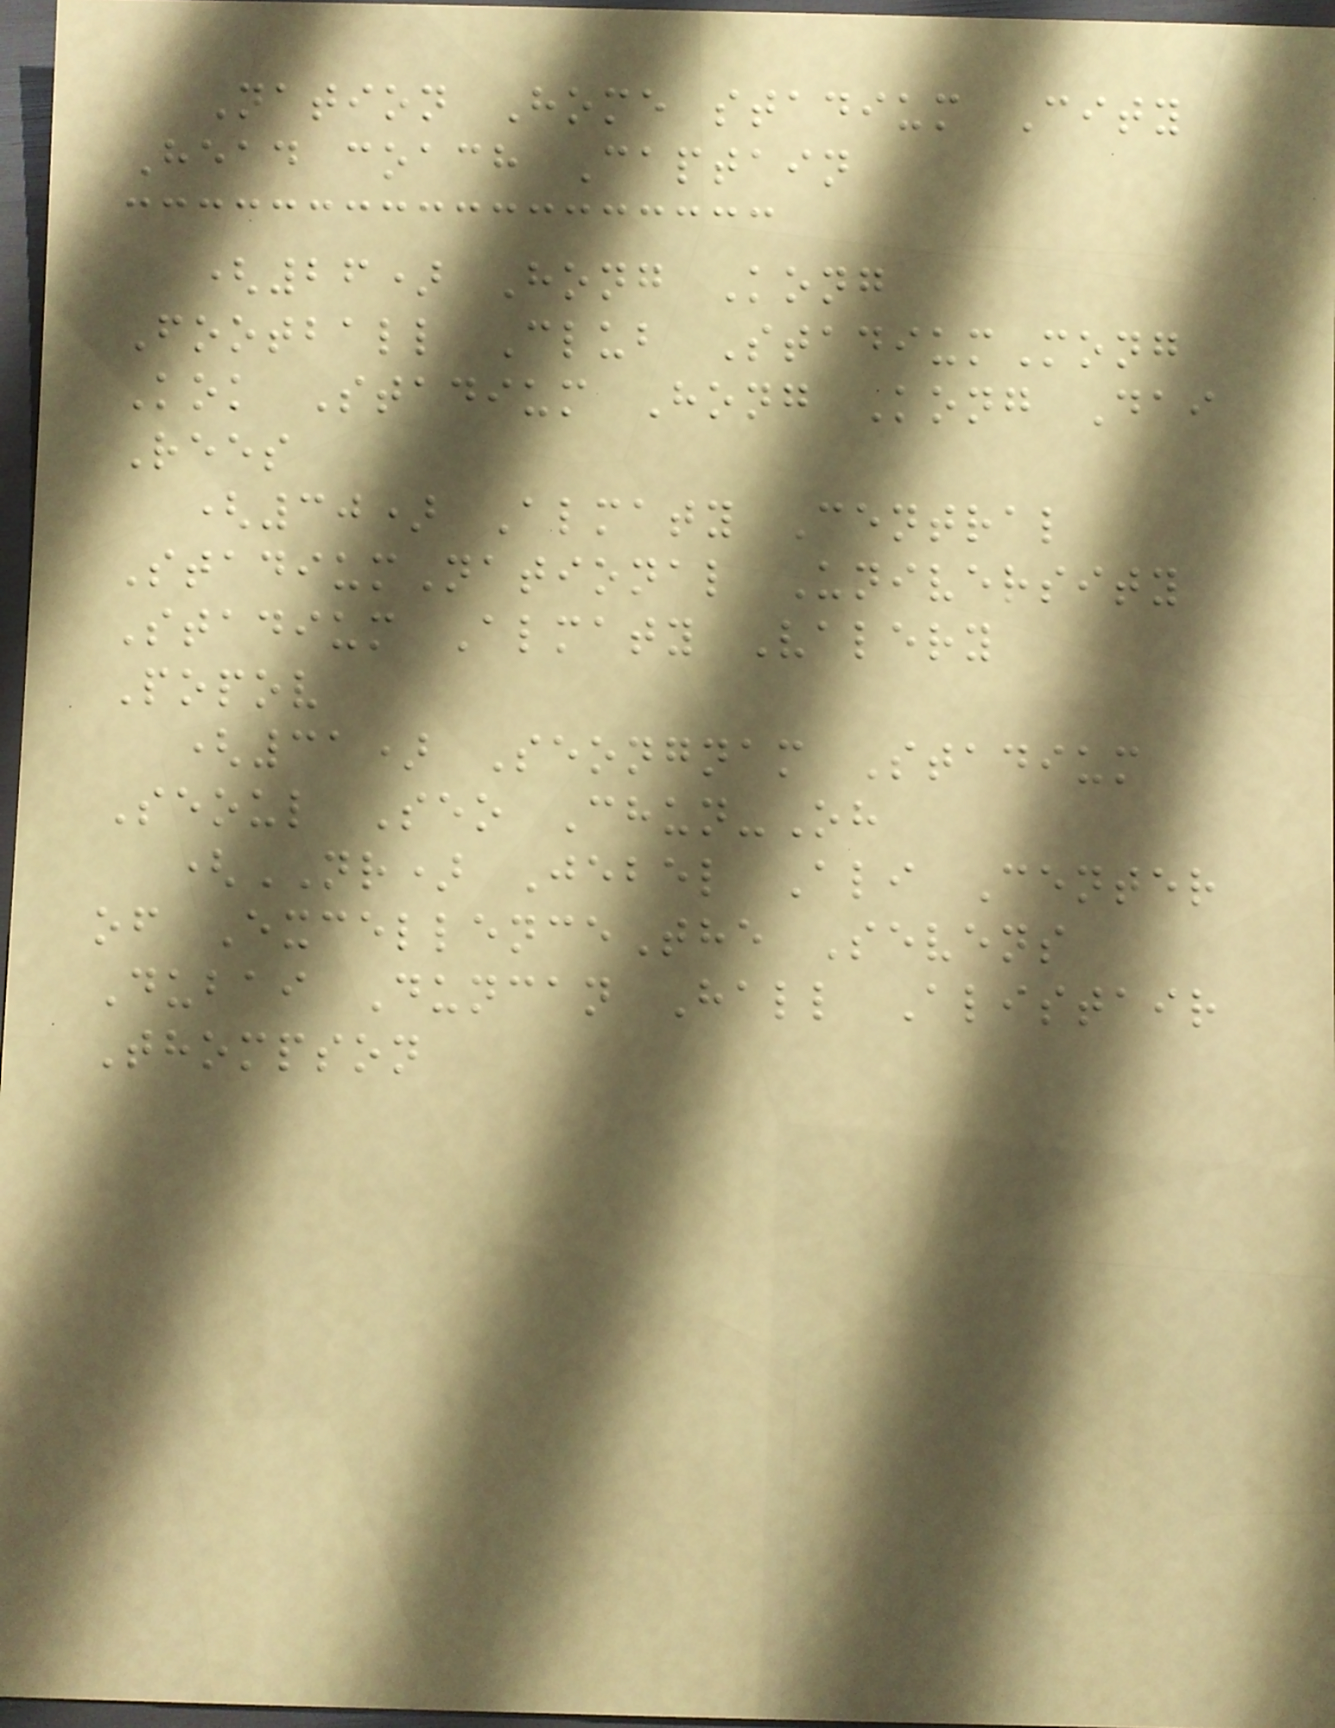Nation Home stadium City
Head coach Captain
(26) Hong Kong
Football Club StadiumMong
Kok Stadium Hong Kong Dai
Rees
(30) Almaty Central
StadiumNational University
Stadium Almaty Valery
Popov
(31) Seongnam Stadium
Seoul Seo Chun-Oh
(NR) Jebel Ali Center
of ExcellenceThe Sevens
Dubai Duncan Hall Alistair
Thompson
